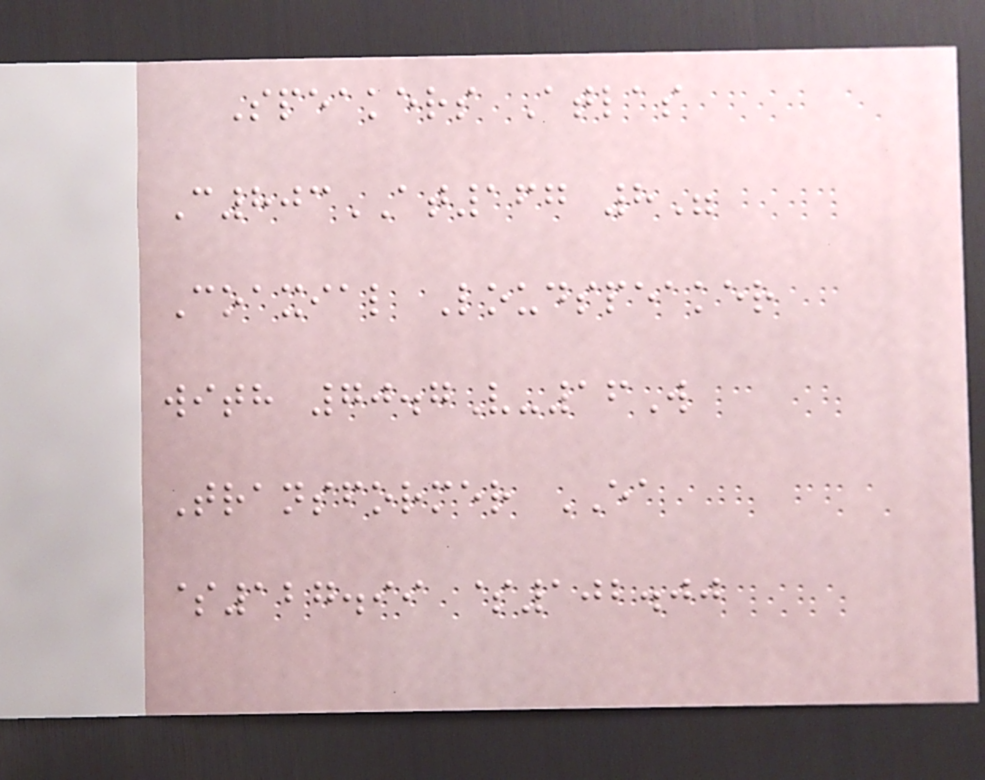Speakers Atlas
C803AT167 8"
Coaxial Loudspeaker
with 70.7V-16W
Transformer EA
$127.99 $102.00
